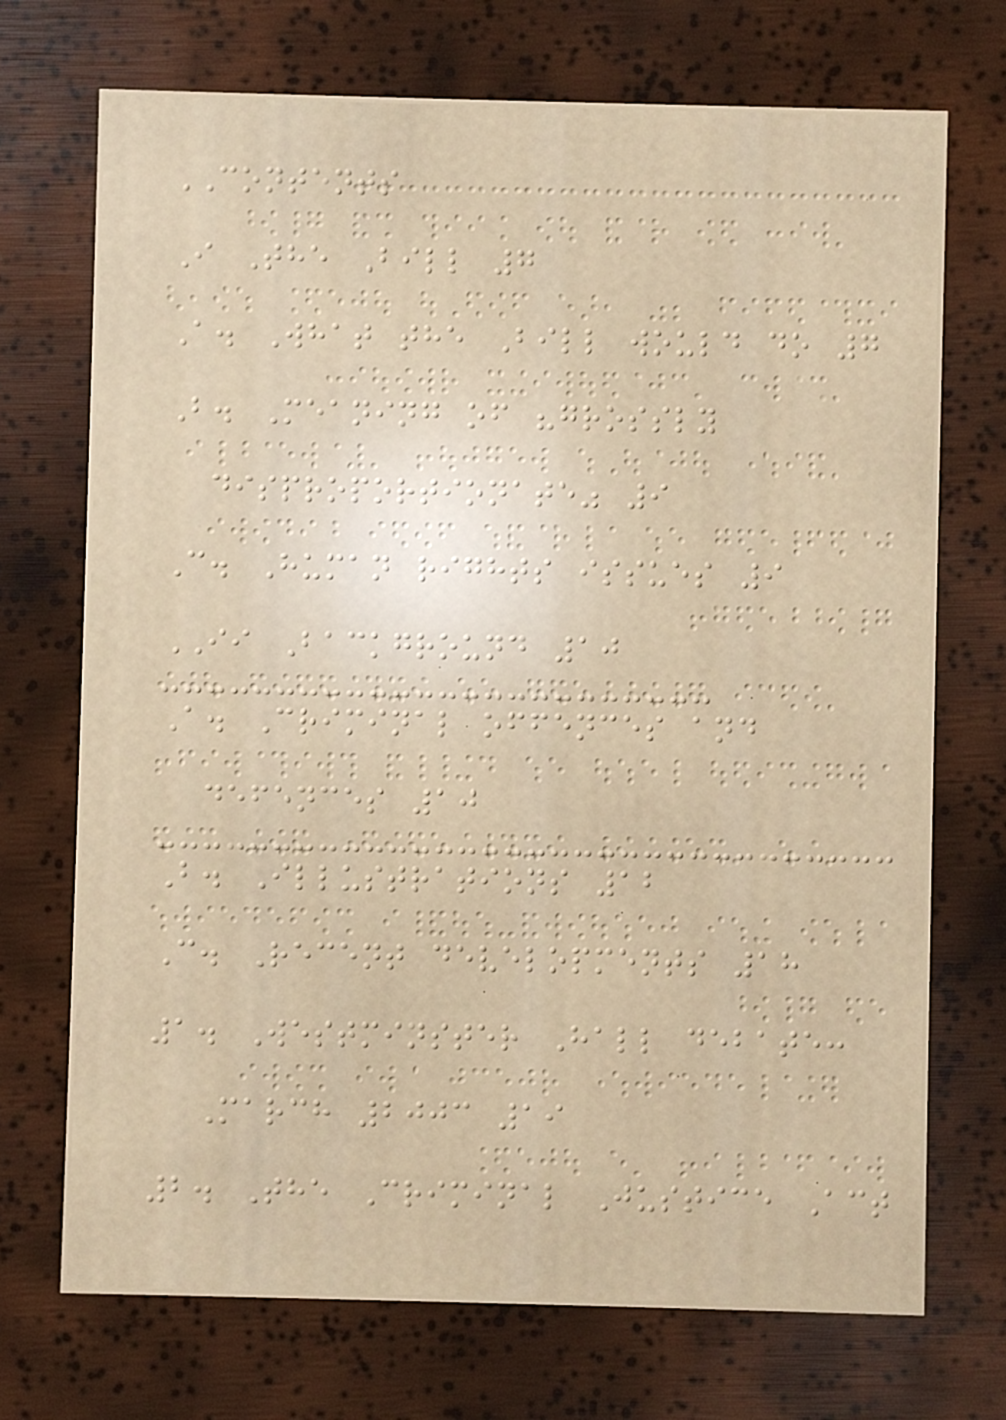CONTENTS
I The Bill 7
A. What the Bill would do 7
B. Meaning of "grossly
disproportionate" 9
C. Human rights issues 9
II Background 10
A. Criminal offences and
defences 10
B. Illustrations 12
C. Recent developments 18
1. Westminster Hall debate:
March 2003 19
2. The Criminal Justice Act
